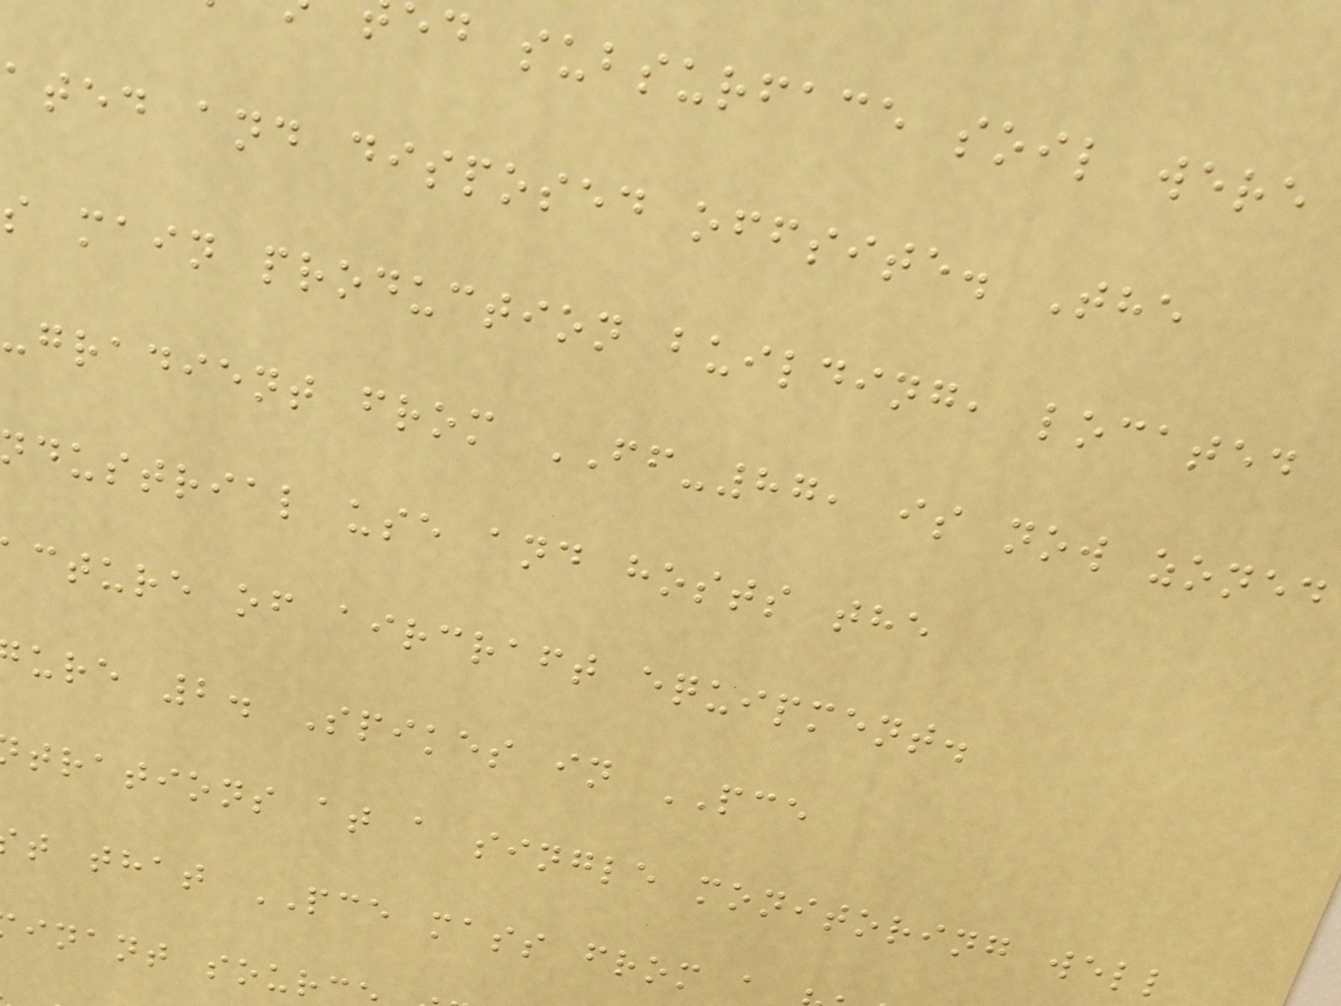ed subsurface soil were
ated and disposed offsite. The
s main production building, located
-gradient from FF-87, is now zoned
dustrial use and hosts the
cture of aircraft equipment.
ure 2. Spikes in PCE
trations at a single monitoring well
t that PCE mass from
inant sourc
